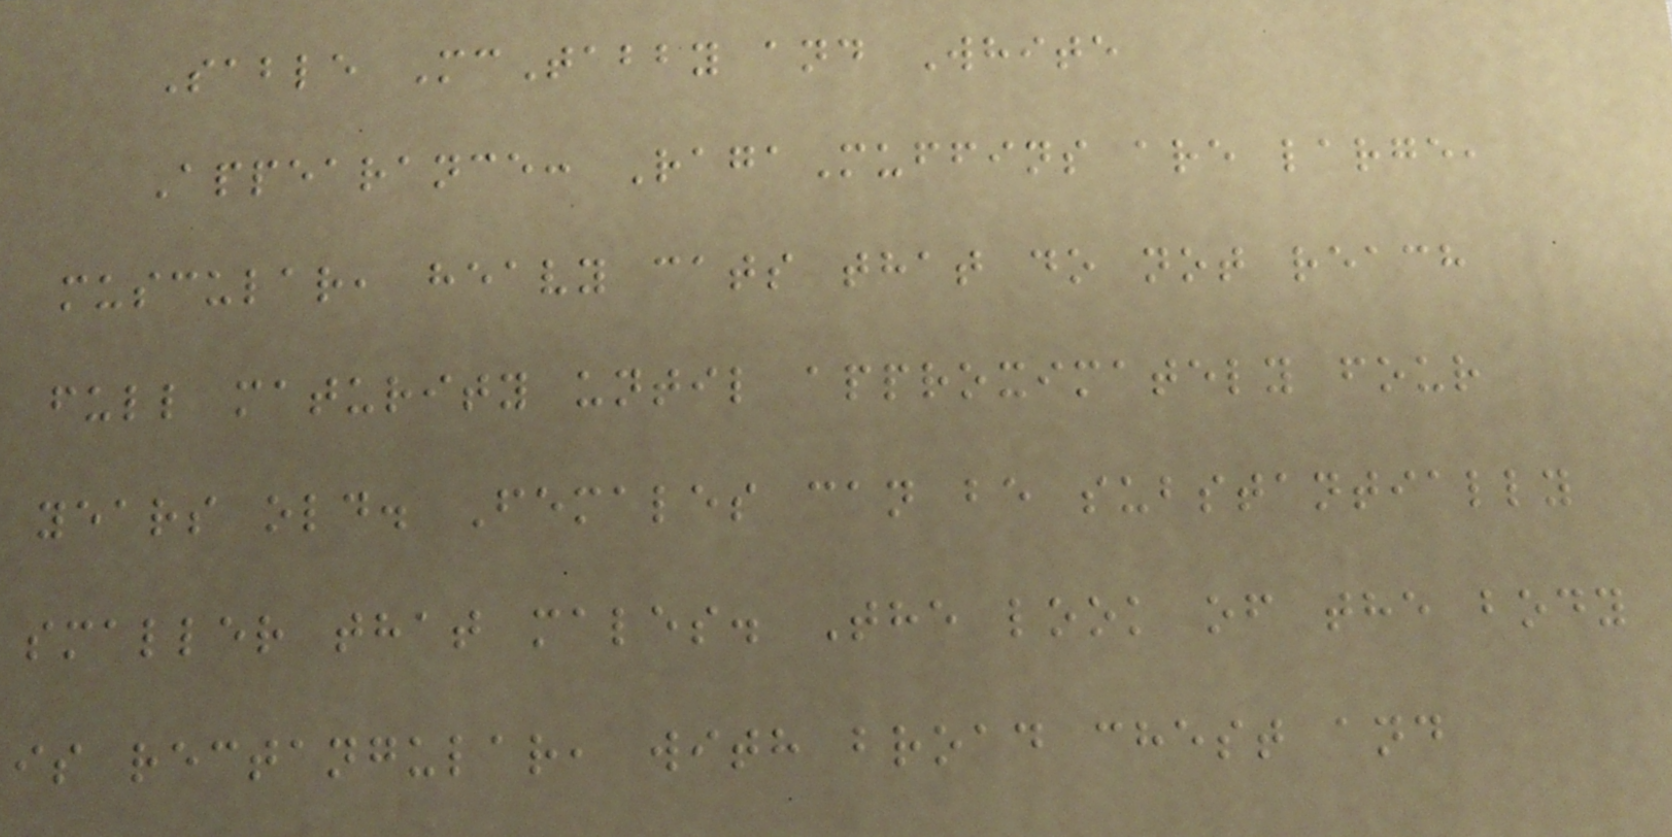Sable McTabby and White
Appearance: RagaMuffins are large,
muscular, heavy cats that do not reach
full maturity until approximately four
years old. Females can be substantially
smaller that males. The look of the body
is rectangular, with broad chest and
